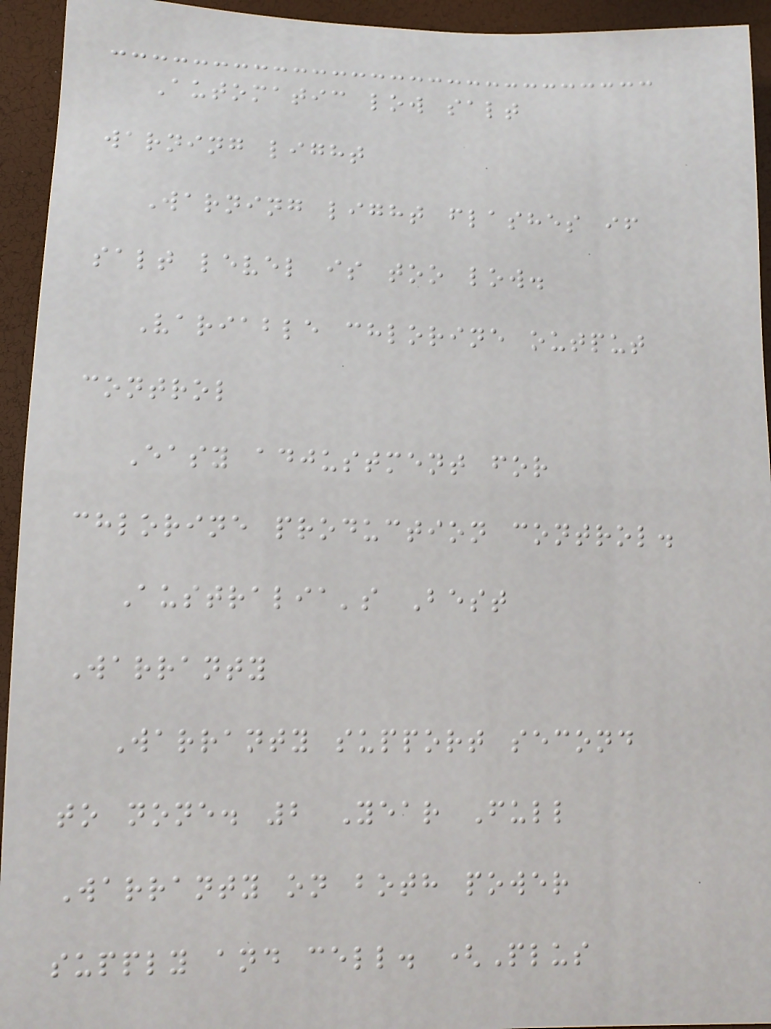Automatic low salt
warning light
Warning light flashes if
salt level is too low.
Variable chlorine output
control
Easy adjustment for
chlorine production control.
Australia's Best
Warranty
Warranty support second
to none. 2 Year Full
Warranty on both power
supply and cell. (Plus
